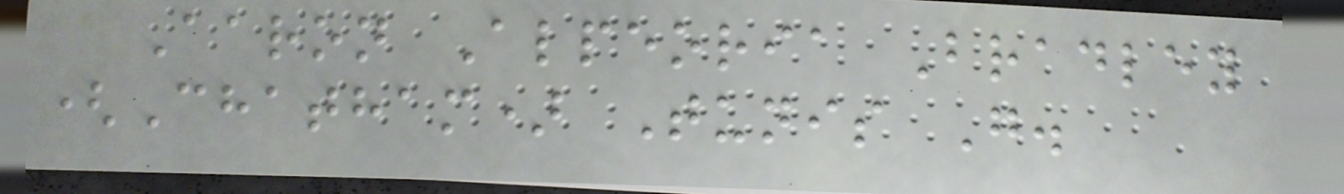Aaron Alpeoria Bradley
(Chatham) Tunis G.
